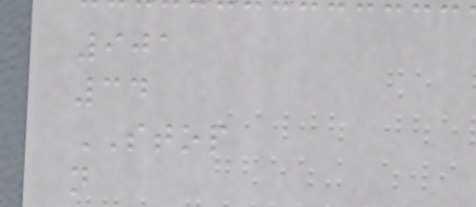901
34
STOP
n
